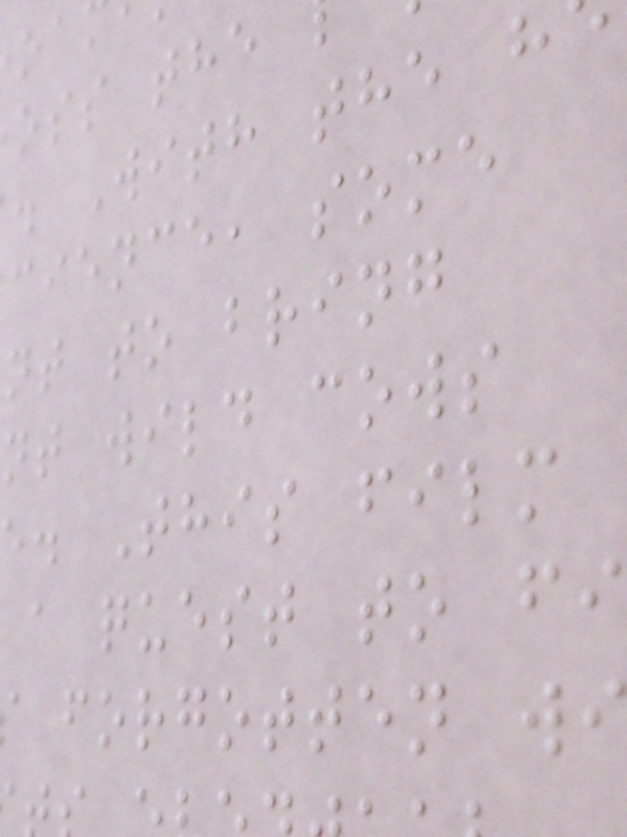oss the
. With the h
cience, some
nt to bring
nt wild cows
. This film
a quest to fi
forgotten wi
